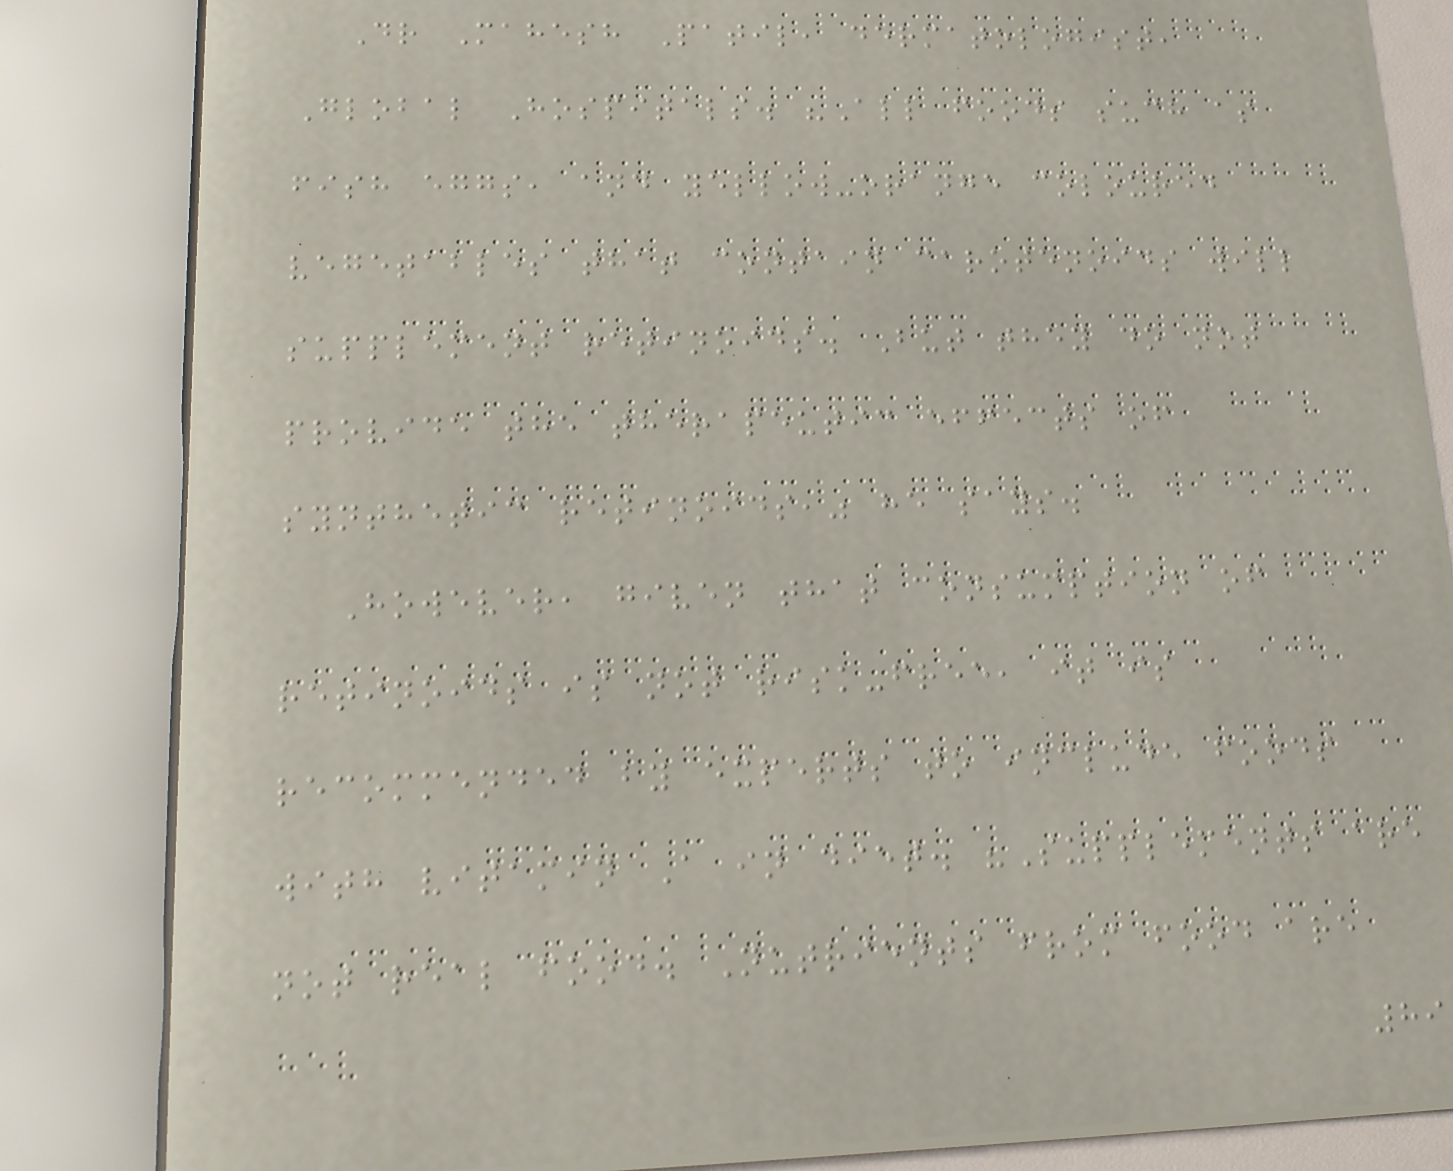Dr Mahesh Patil, dermatologist,
Global Hospitals. "All foods such as
fish eggs, and yellow-orange coloured
vegetables that contain carotenoids will
supplement retinoids. But they do not
provide the therapeutic effects of
synthetic retinoids," he says.
However, given that consumption of
retinoids is not risk-free, it is
recommended by experts to include foods
with vitamin A in diet. "Supplements are
not real food. Nutrients from food are
89
